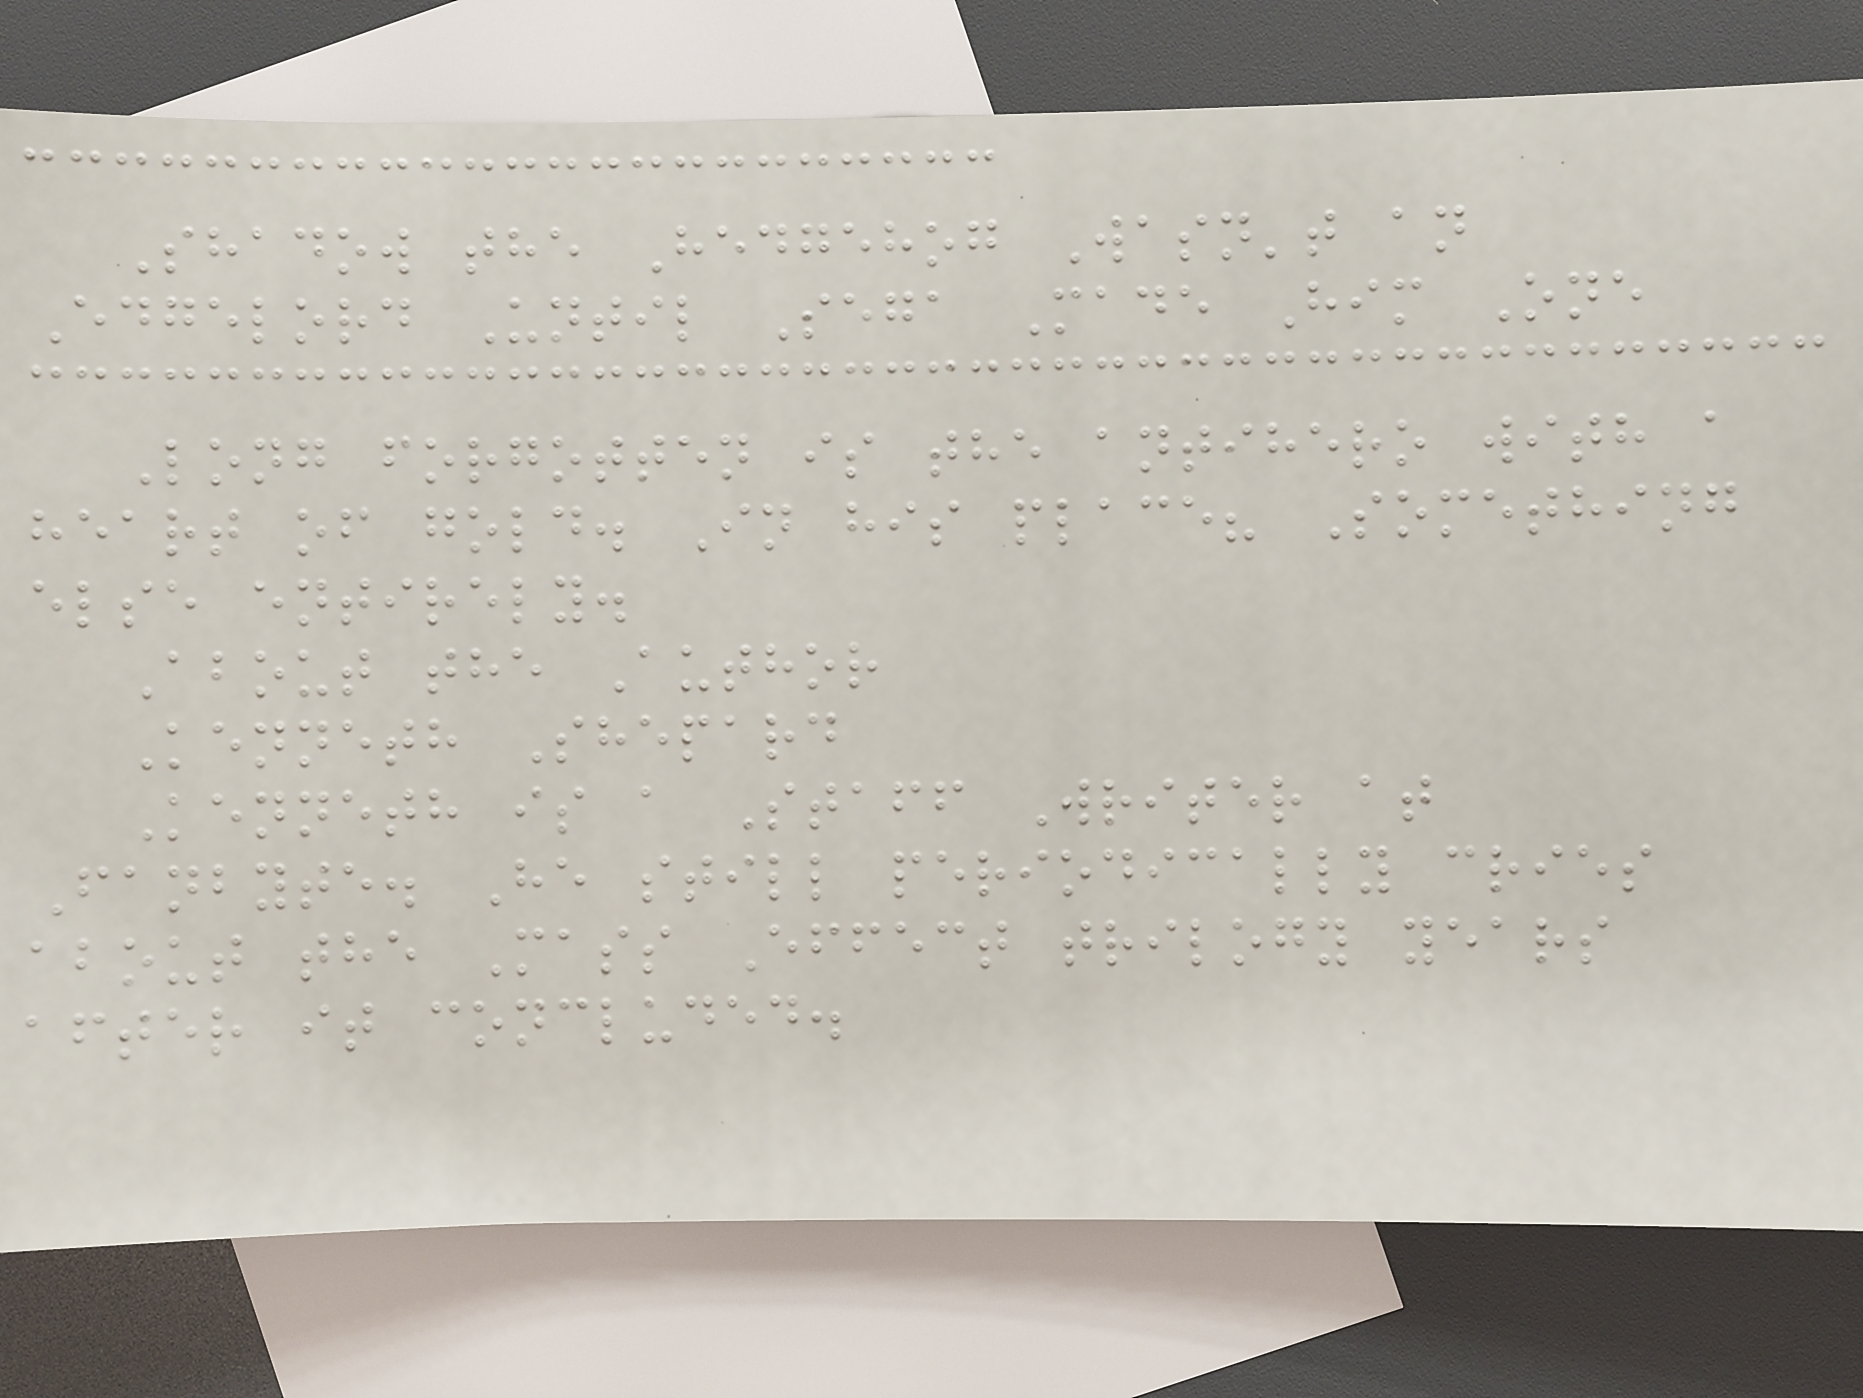Shadow the Hedgehog Wasn't an
Edgelord Until Sega Made Him One
Long forgotten is the antihero with a
heart of gold. In his place? Something
else entirely.
About the Author
Kenneth Shepard
Kenneth is a Staff Writer at
Fanbyte. He still periodically cries
about the Mass Effect trilogy years
after it concluded.
